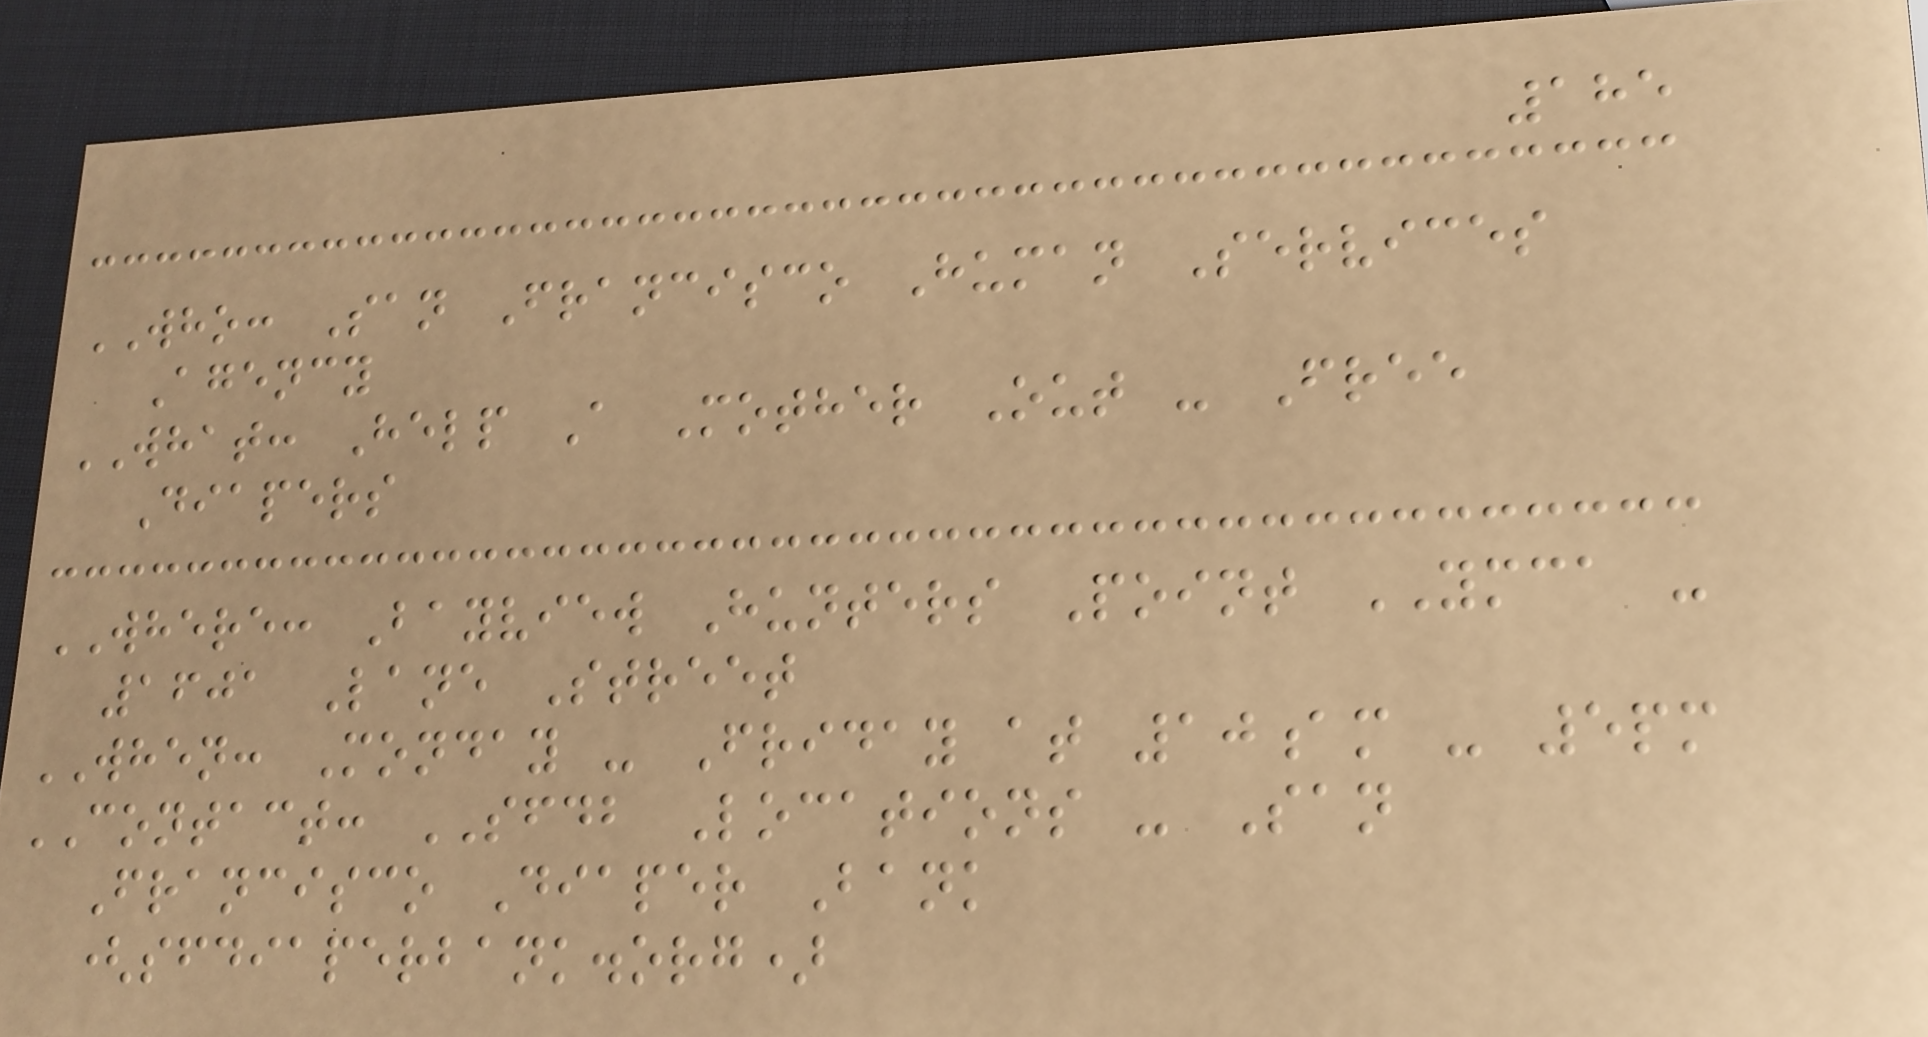185
WHO: San Francisco Human Services
Agency
WHAT: Help A Mother Out - Free
Diapers
WHERE: Bayview Hunters Point YMCA -
1601 Lane Street
WHEN: Monday - Friday at 10am - 5pm
CONTACT: SFDB Locations - San
Francisco Diaper Bank
(sfdiaperbank.org)
